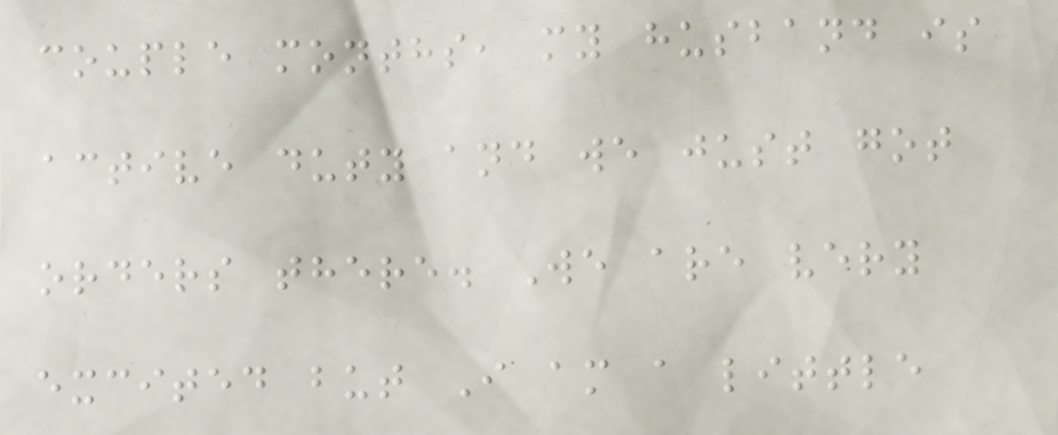couple months, my husband is
active duty and we just got
orders there. We are very
excited but I am a little
